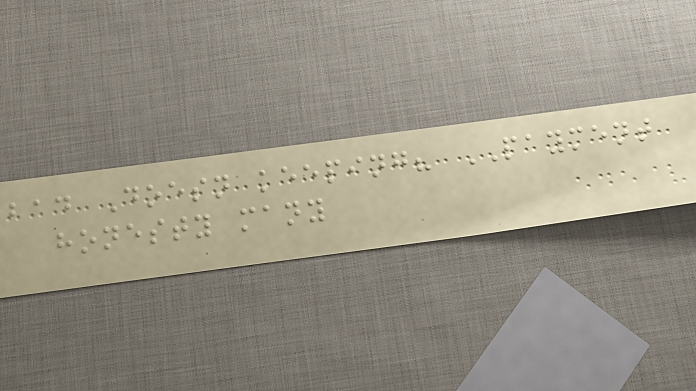bad Doesn keeping? PAYMENT
honesty many
